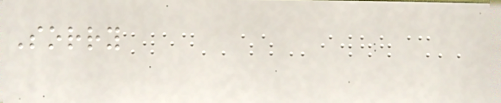Sorry
